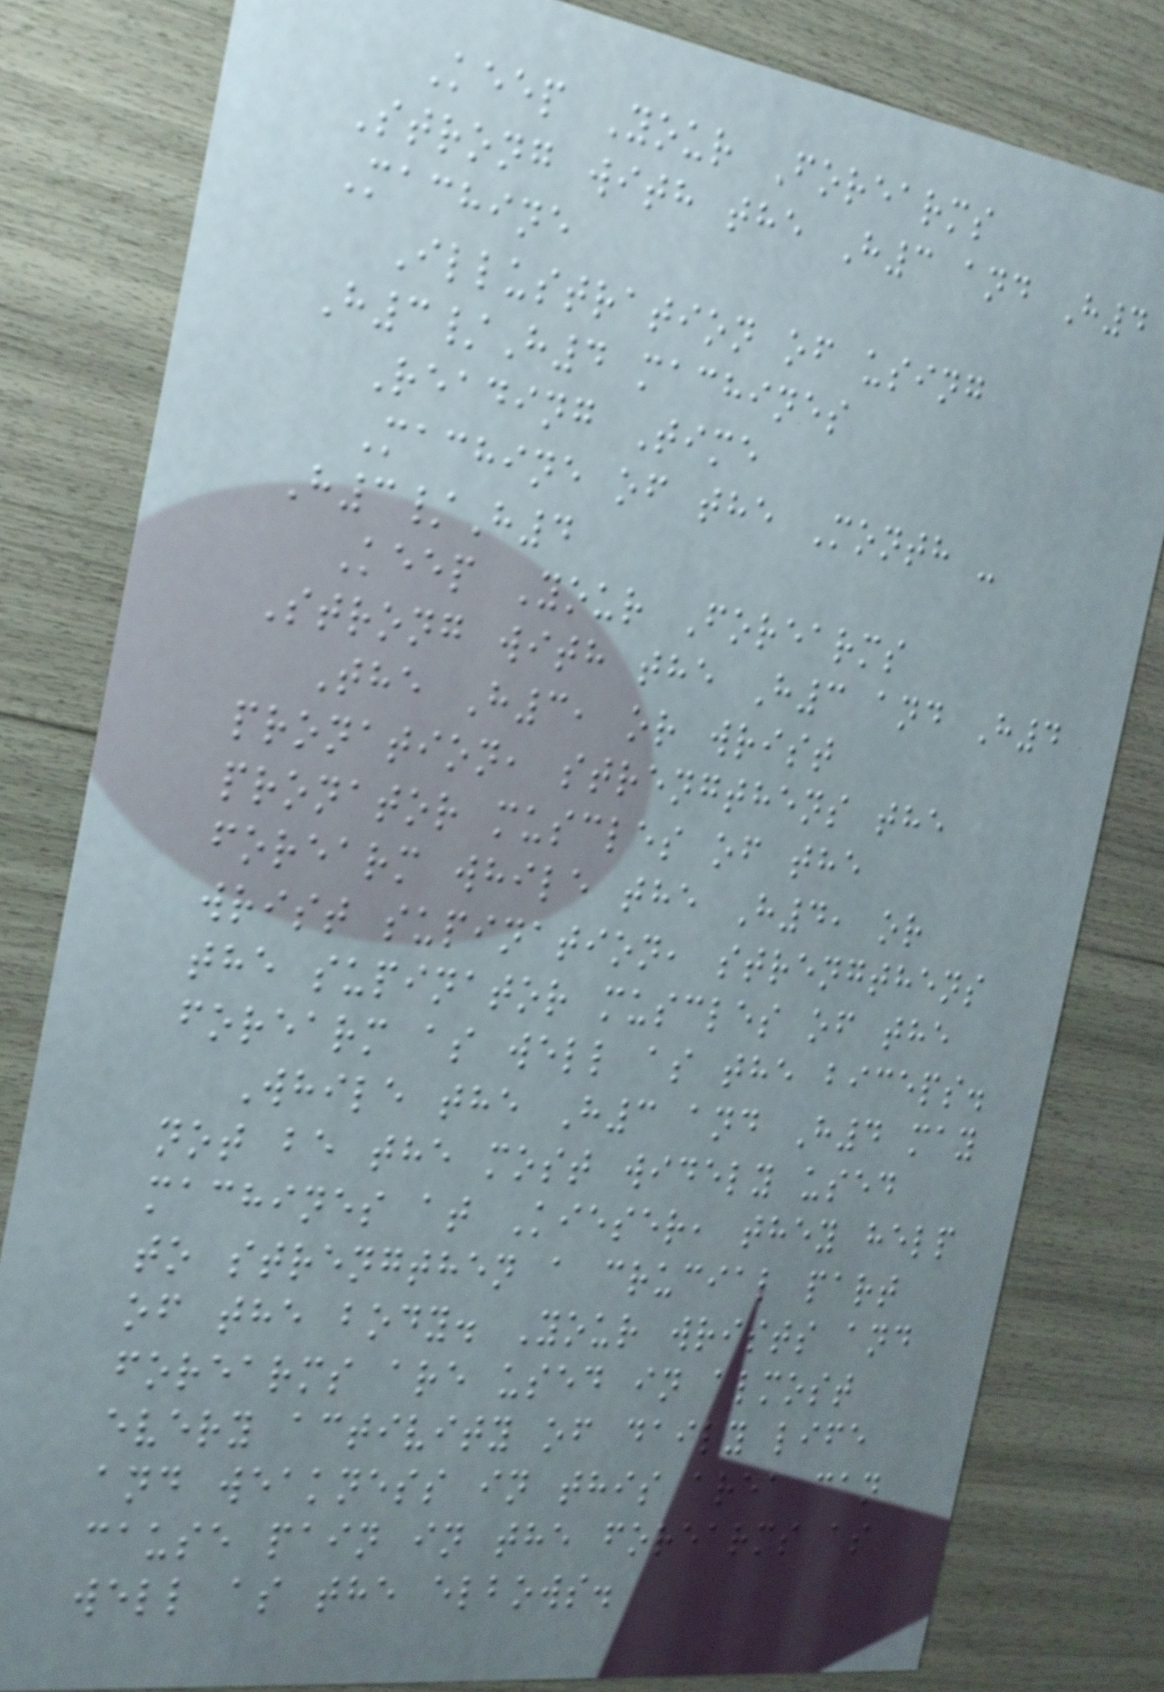Keep Your Forearms
Strong with the H3 and H4
Machine
Illustration of using
H3/H4 machines
Reading Time
Machine of the Month -
H3/H4
Keep Your Forearms
Strong with the H3 and H4
The H3, or wrist
pronation, strengthens the
pronator muscles of the
forearm while the H4, or
wrist supination, strengthens
the supinator muscles of the
forearm as well as the biceps.
While the H3 and H4 may
not be the most widely used
machines at Kieser, they help
to strengthen a crucial part
of the body. Your wrists and
forearms are used in almost
every activity of daily life
and weakness in this area can
cause pain in the forearms as
well as the elbows.
